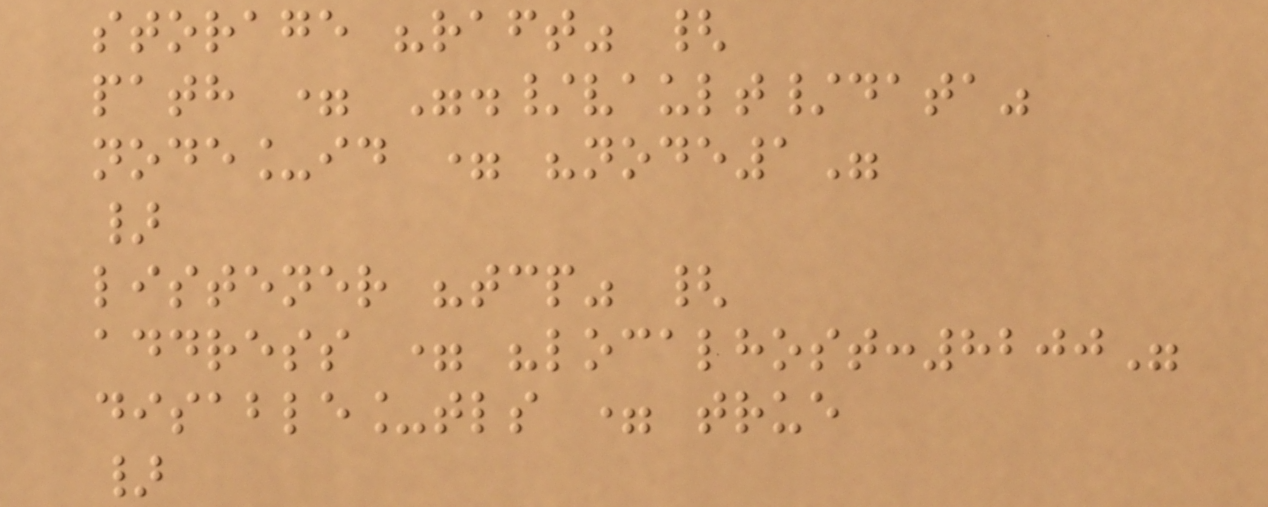storage "raft" {
path = "./vault/data"
node_id = "node1"
}
listener "tcp" {
address = "localhost:8200"
disable_tls = true
}
